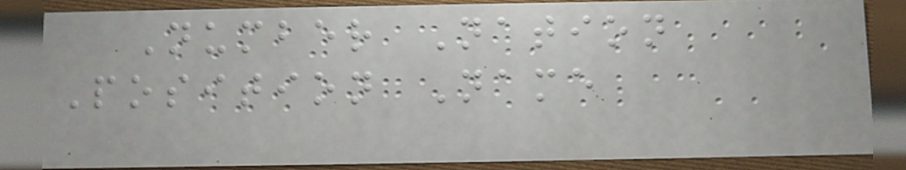Number Nation
Position Name
